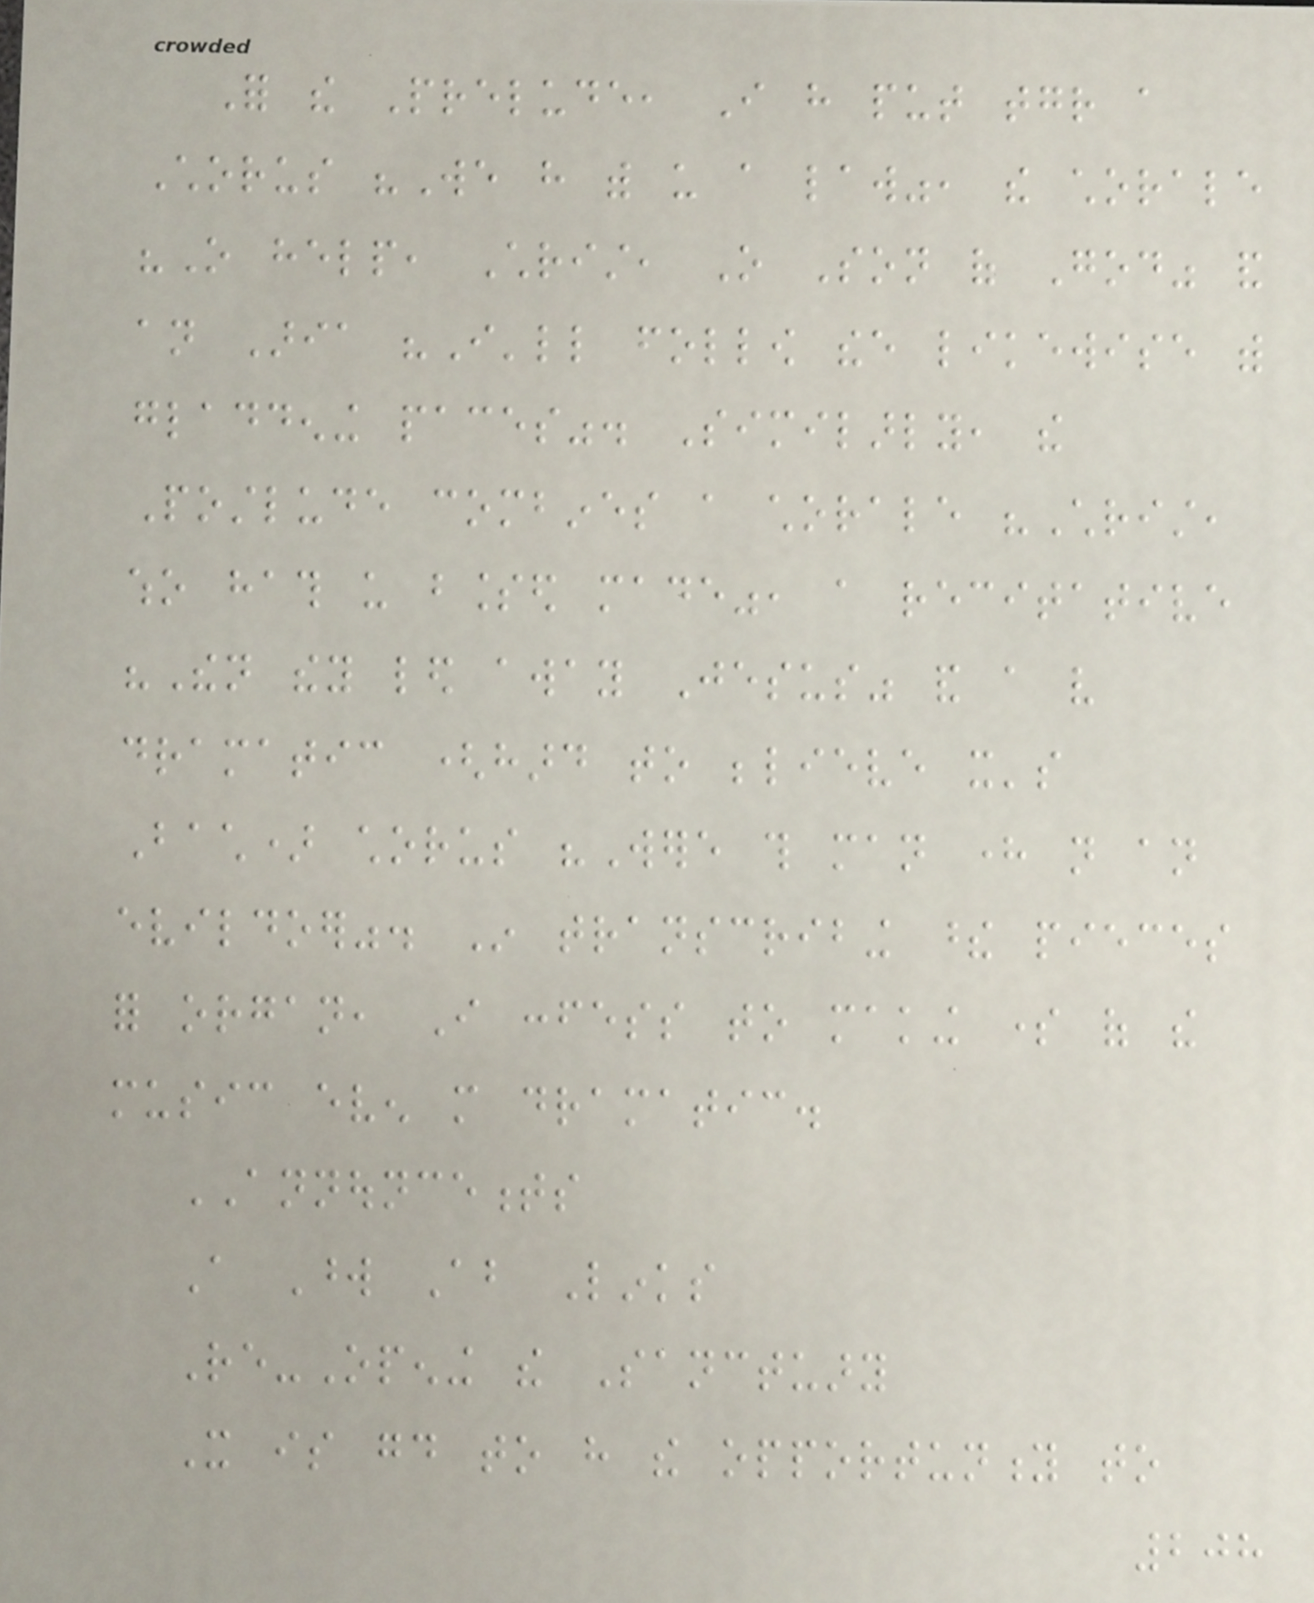For the Prelude, I have put together a
Chorus "We have with us a law", the chorale
"O help, Christ, O Son of God" and
an Aria "I'll follow thee likewise with
gladdening paces". Similarly, the
Postlude combines a chorale "Christ,
who hath us blessed made", a recitative
"Then they led away Jesus" and a very
dramatic (hard to believe it's
Bach) chorus "Were this man here not an
evildoer". In transcribing these pieces
for organ, I confess to making some of the
music even more dramatic.
ANNOUNCEMENTS
A Word About Links
Re-Opening the Sanctuary
It is good to have the opportunity to
208
